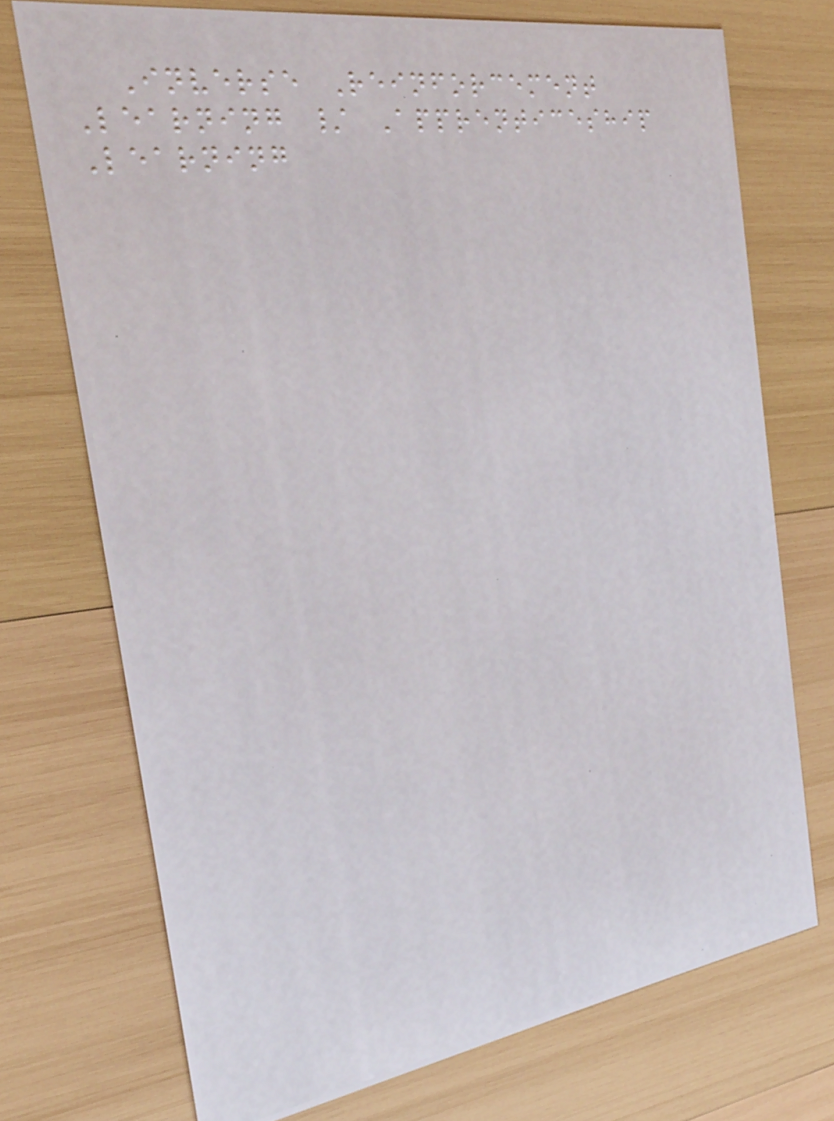Inverse Reinforcement
Learning / Apprenticeship
Learning
